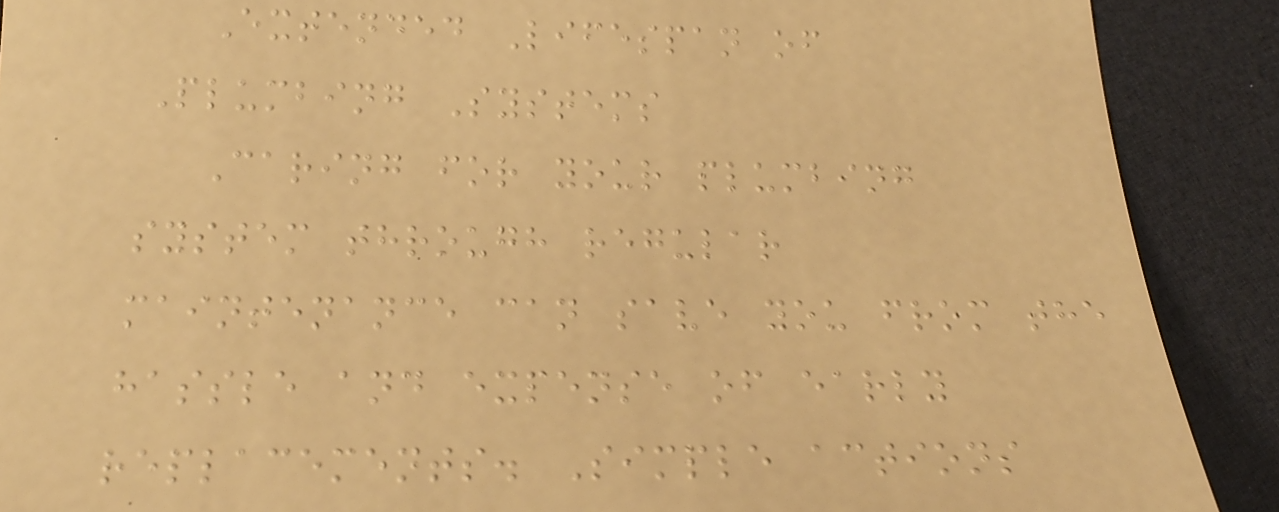Extended Lifespan of
Plumbing Systems
Caring for your plumbing
system through regular
maintenance can save you from the
hassle and expense of early
replacements. Simple actions
